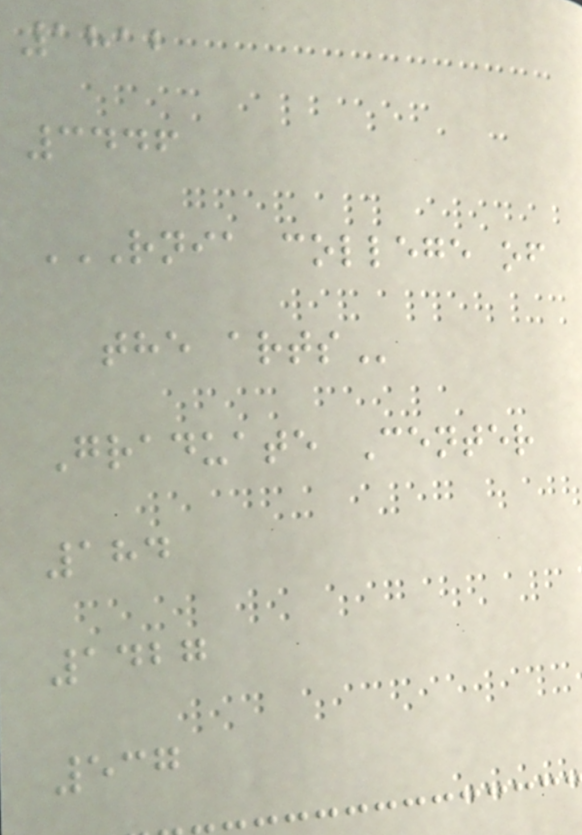1812
3446
RNIA COLLEGE OF
THE ARTS
Graduate Center
184
1427
537
